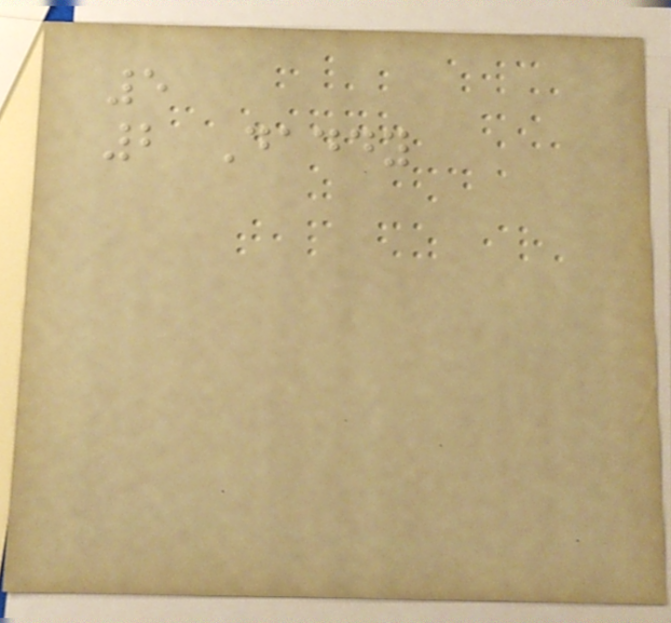5
2 Daddy
